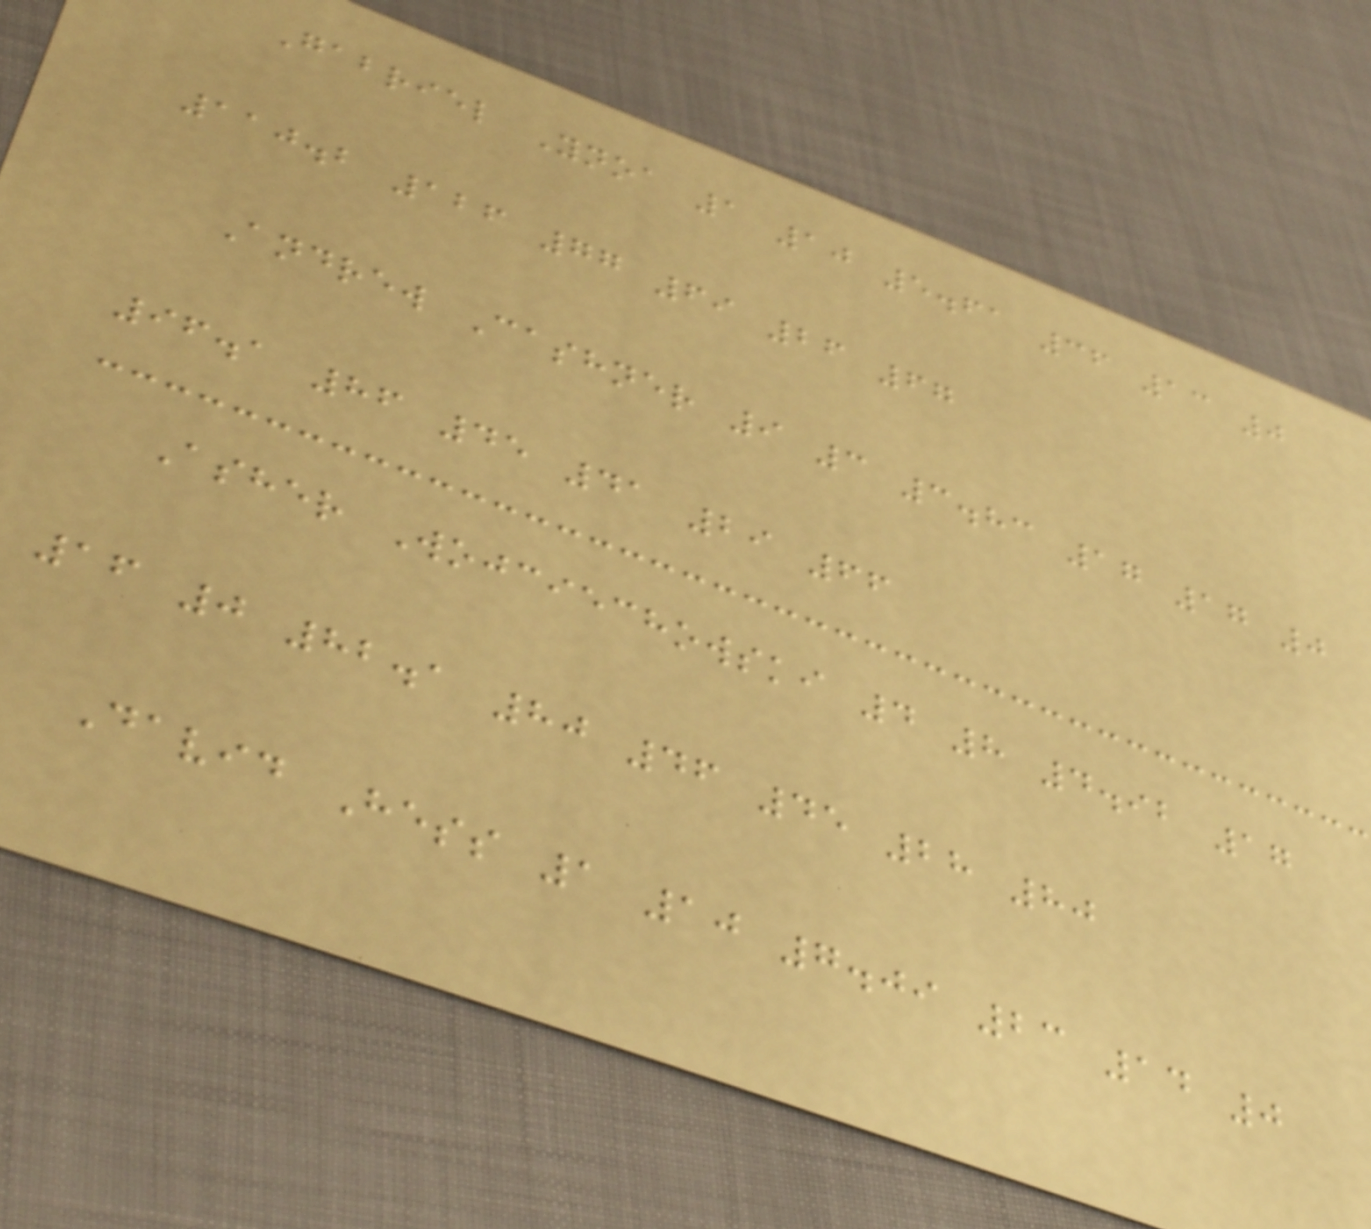Gabriel Ynoa 1 10 5.61 36 13 0
110.2 126 77 69 26 67
Andrew Cashner 9 3 3.83 17 17 0
96.1 86 45 41 29 66
Asher Wojciechowski 4 8 4.92 17
16 0 82.1 80 46 45 28 80
David Hess 1 10 7.09 23 14 0
